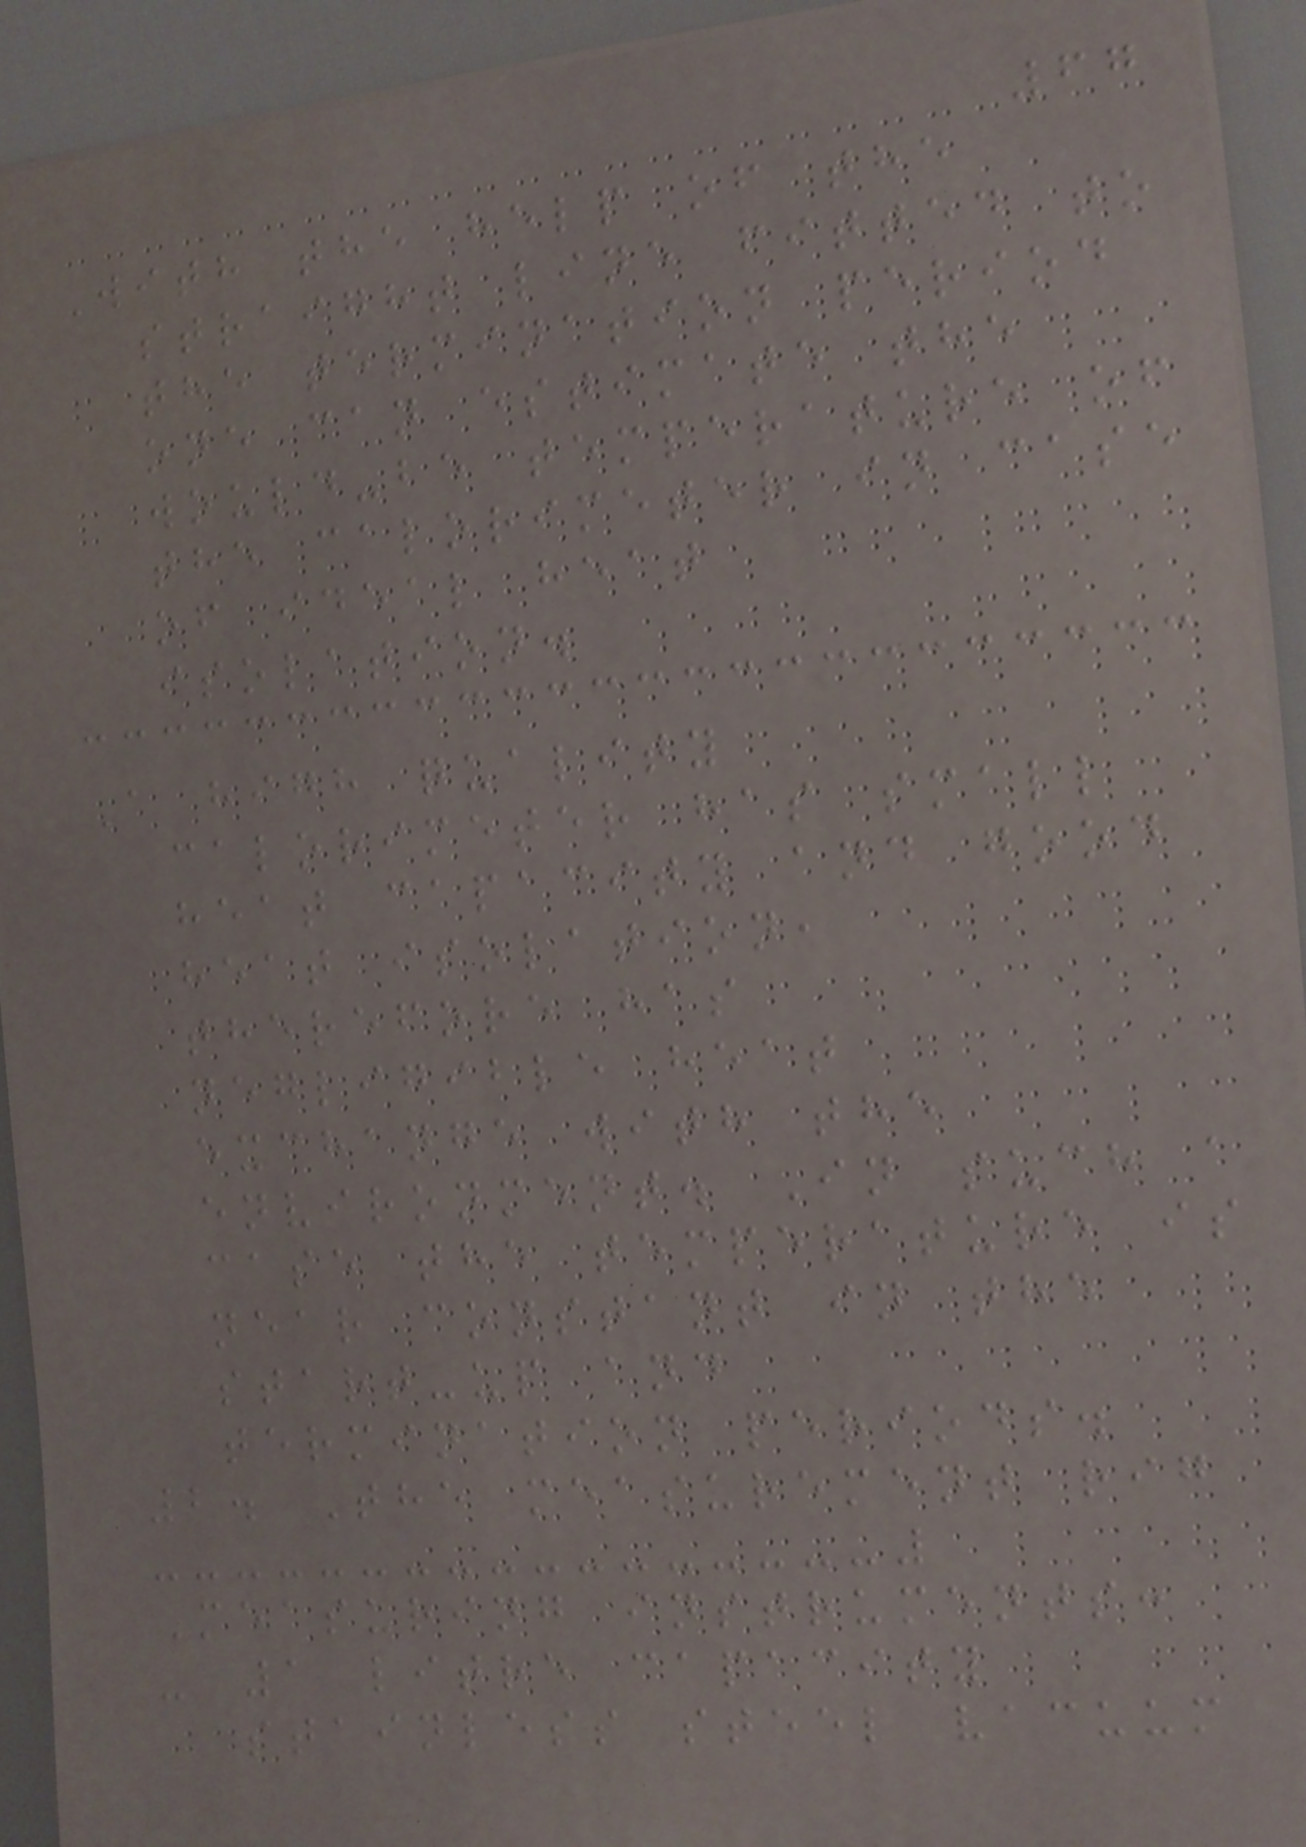67
With the help of the
straight line fitted to
the termination period
one can estimate the
would-be temperature of
the calorimeter in case
of ideal heat
isolation.
A high quality
calorimeter has small
heat capacity and good
heat isolation,
therefore has
negligible heat
exchange with the
environment. In such a
case the temperature is
near constant in the
start-up and
termination periods.
2. The measurement rig
Measuring instruments:
- 1 litre capacity
stainless steel vacuum
